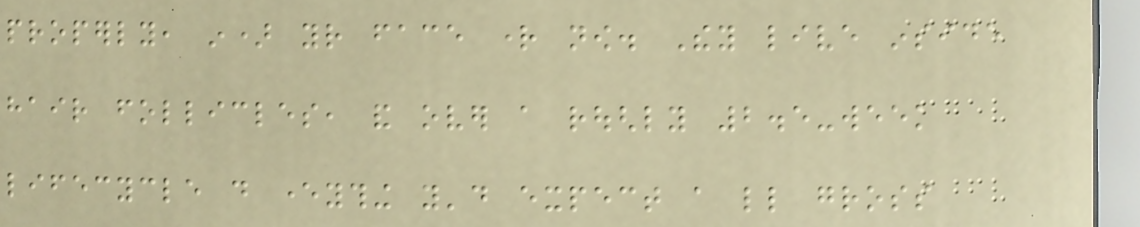properly, in) your face right now. They live inside
hair follicles, and over a roughly 2.5-week
lifecycle do everything you'd expect a little gross
